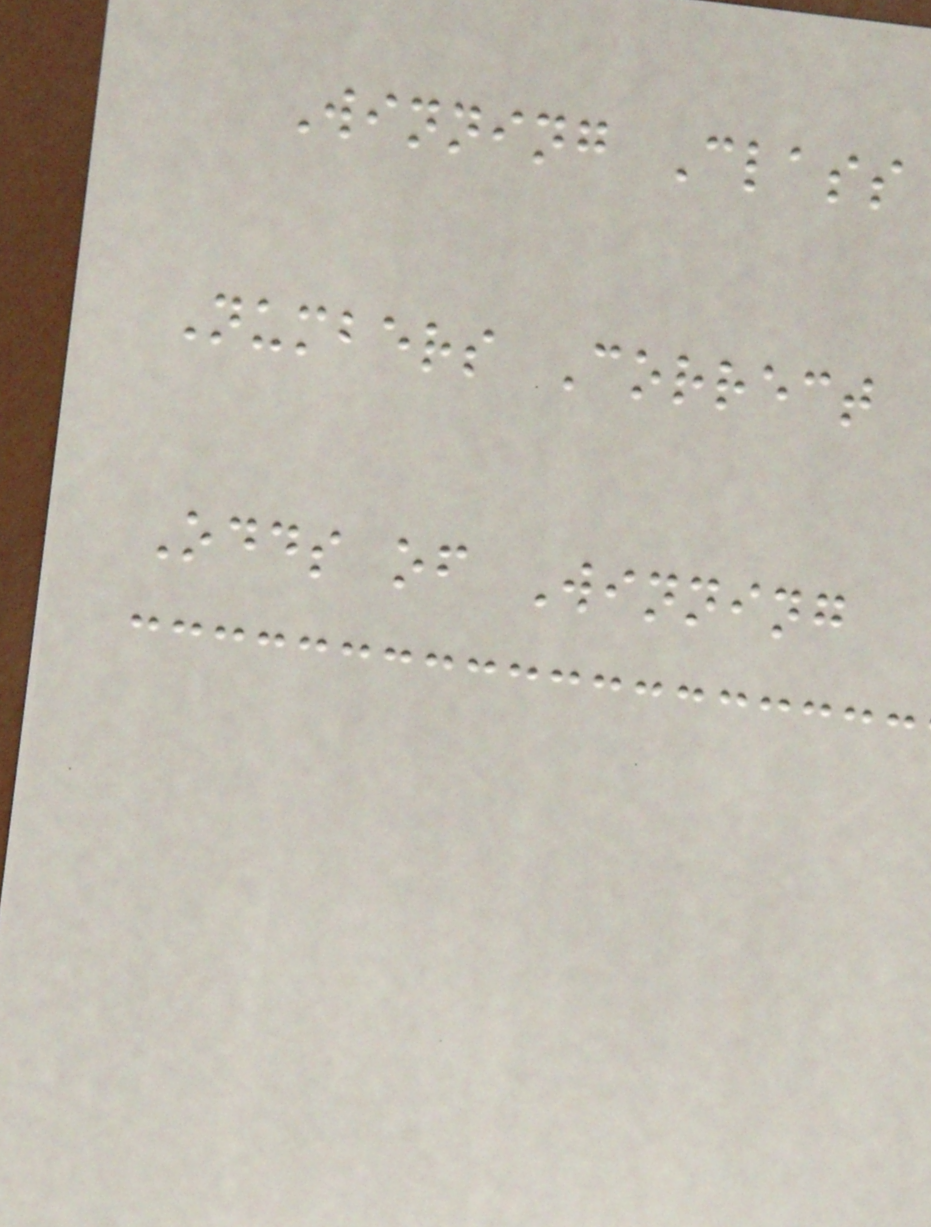Winning Class
Numbers Correct
Odds of Winning
